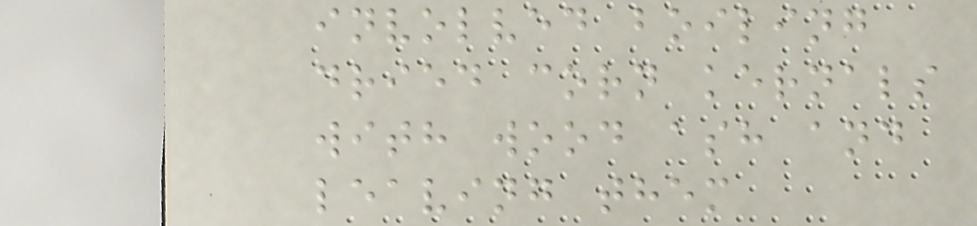involved boiling
dried corn kernals
with wood ash and
leaving them
